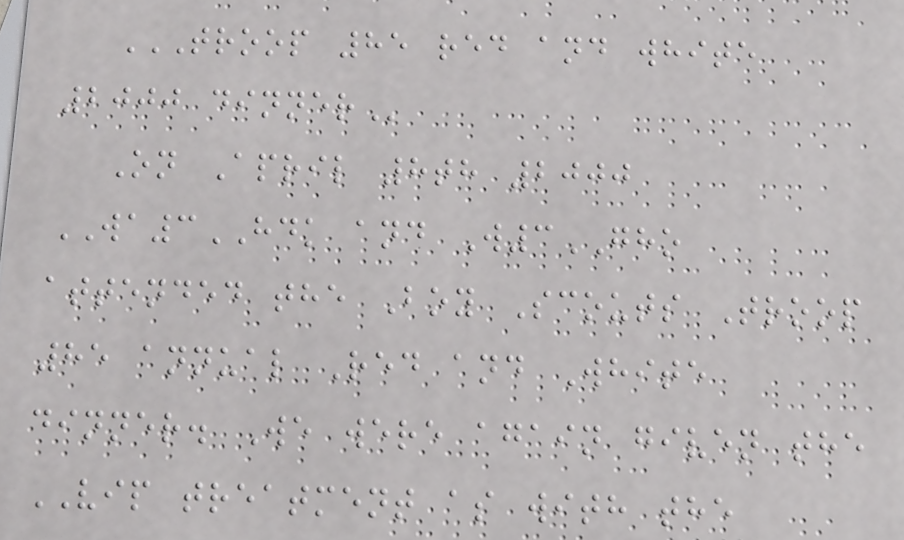TROOP 85 RED AND WHITE
2000 DINNER
On April 8th 2000
WA3HDK and W3GHO
attended the Boy Scouts Troop
85 annual Red and White
dinner. We were again given the
VIP treatment as with the
